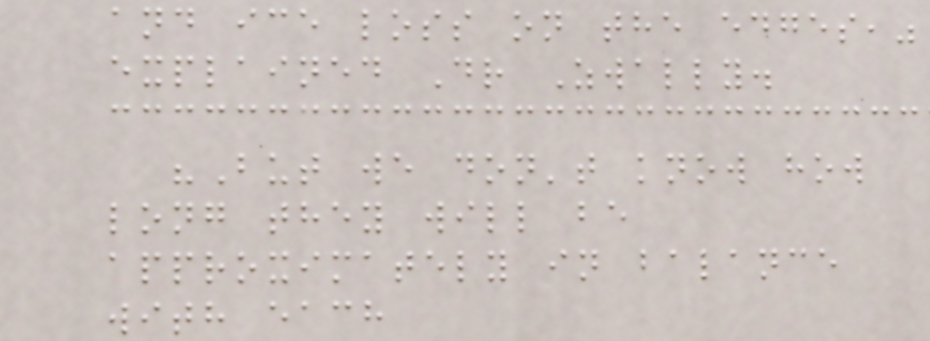and ice loss on the edges,"
explained Dr Zwally.
"But we don't know how
long they will be
approximately in balance
with each
